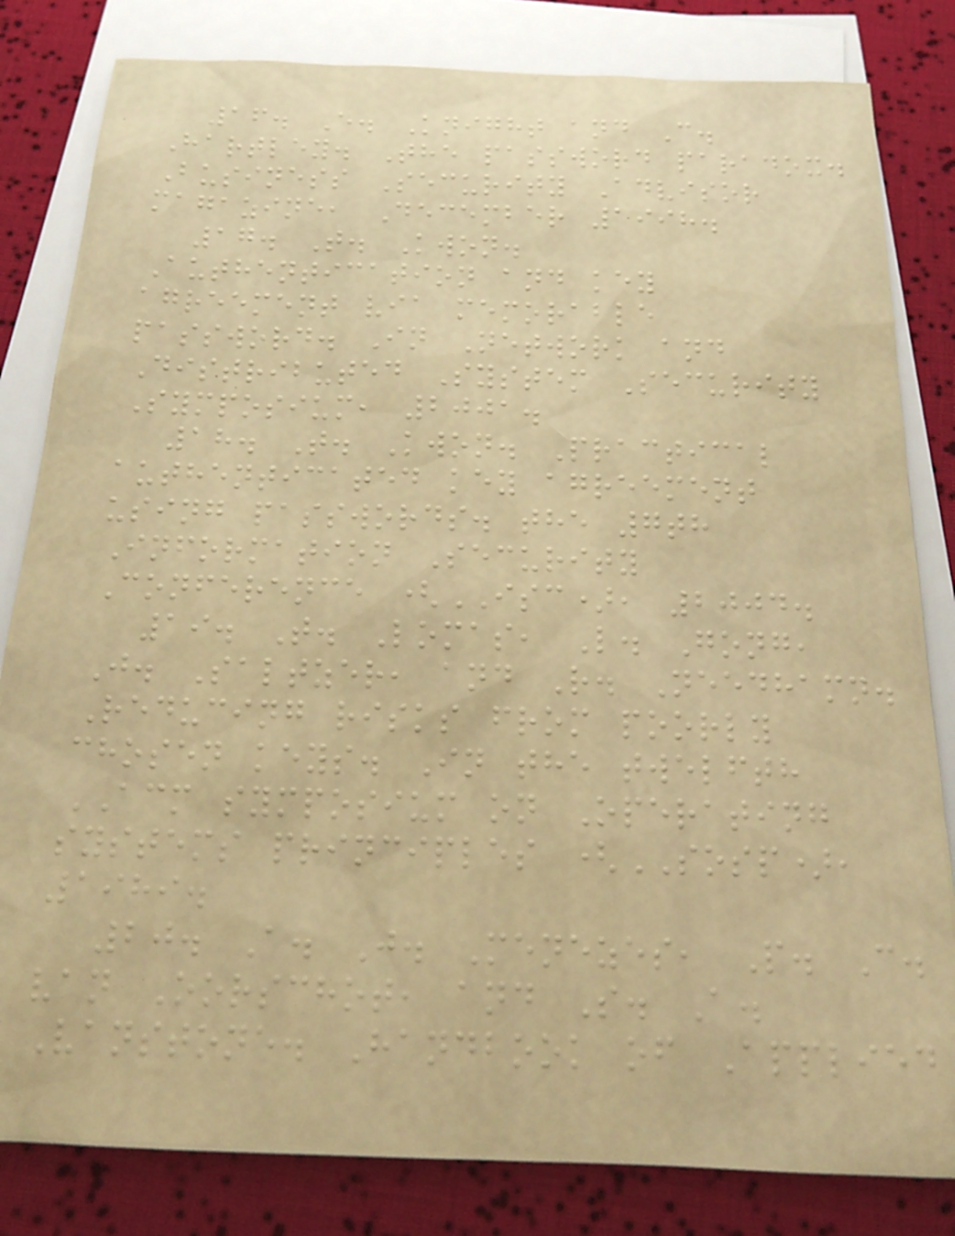16. E. Knight and C.
Hartley. The password paradox.
Business Security Advisor
magazine, December 1998.
17. T. Kwon.
Authentication and key
agreement via memorable
password. In Network and
Distributed System Security
Symposium, 2001.
18. T. Kwon. Practical
authenticated key agreement
using passwords. the 7th
Information Security
Conference (ISC), 2004.
19. T. Lomas, L. Gong,
J. Saltzer, and R. Needhamn.
Reducing risks from poorly
chosen keys. In the twelfth
ACM symposium on Operating
systems principles (SOSP),
1989.
20. A. J. Menezes, P. C.
van Oorschot, and S. A.
Vanstone. Handbook of Applied
